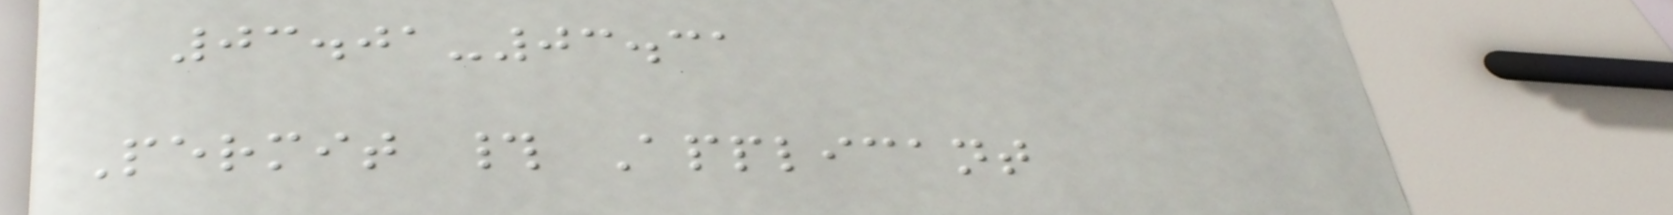03.01-03.31
Permit # Applicant
